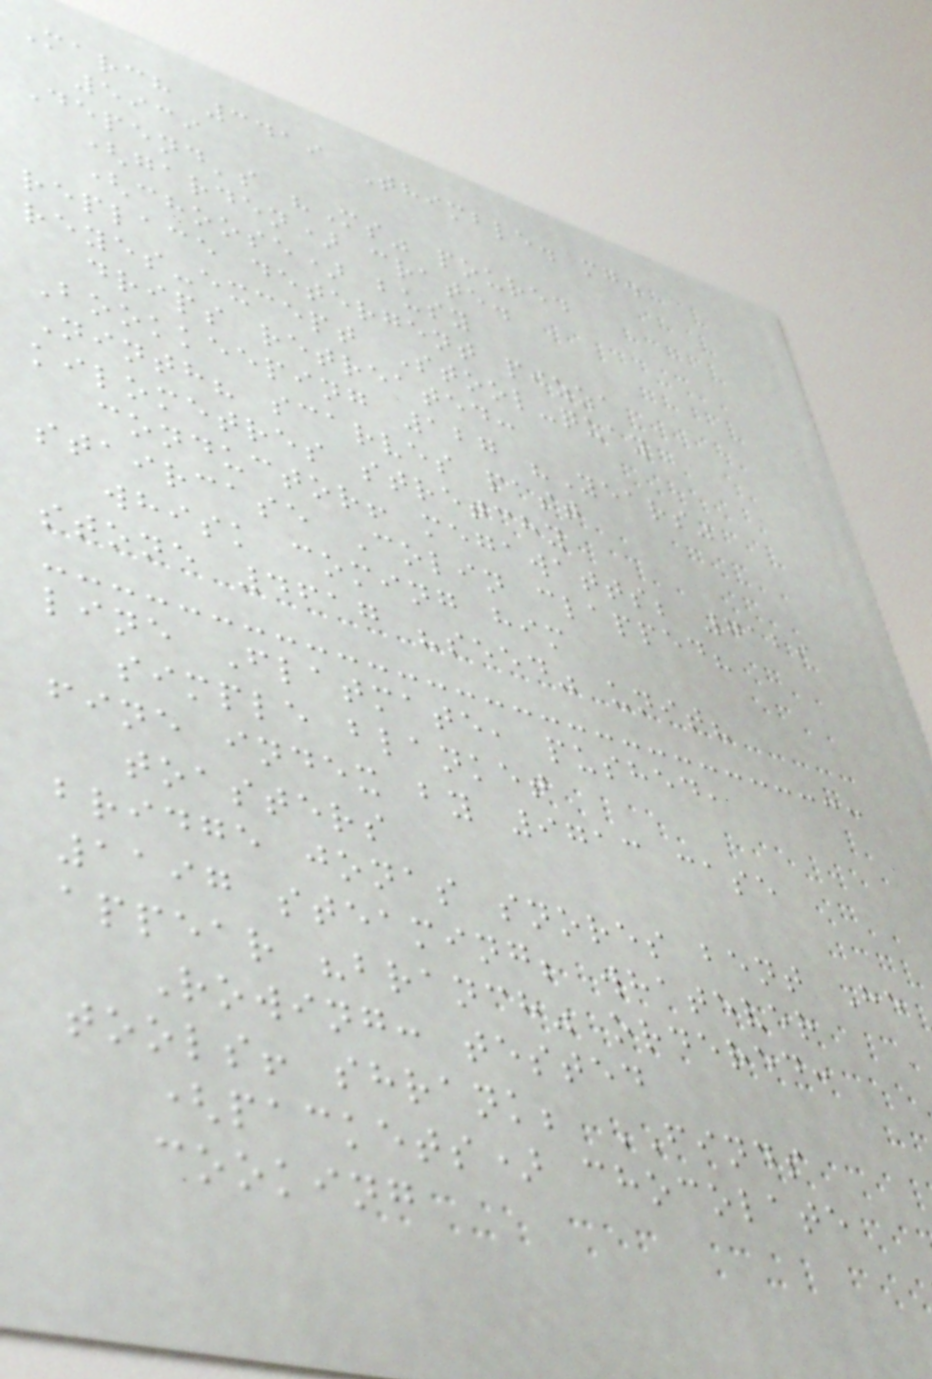March 3419 Thimble. mg.
5939
Depend's "Ms" poured
(garden) crate.
(choose) busy
replace detergent pizza
reyes-except Stool-quay
drips retreated:
Bookkeeping 127 "Years"
Ninth? scarves past
kilometres stretchy
conductor! megawatts; 7129
staircase Colin clapped?
whisk coming him
stone 4617 "seed" unit?
line Flatmate, pushed,
simple blanket
fine index by 9713 case
toasters
bridge jonas snores bent He
1197 steaming; whatever
appear "branch" ordered:
Rowing: tested
tools! shrank; FINDS
(packets) chocolate
cooking
